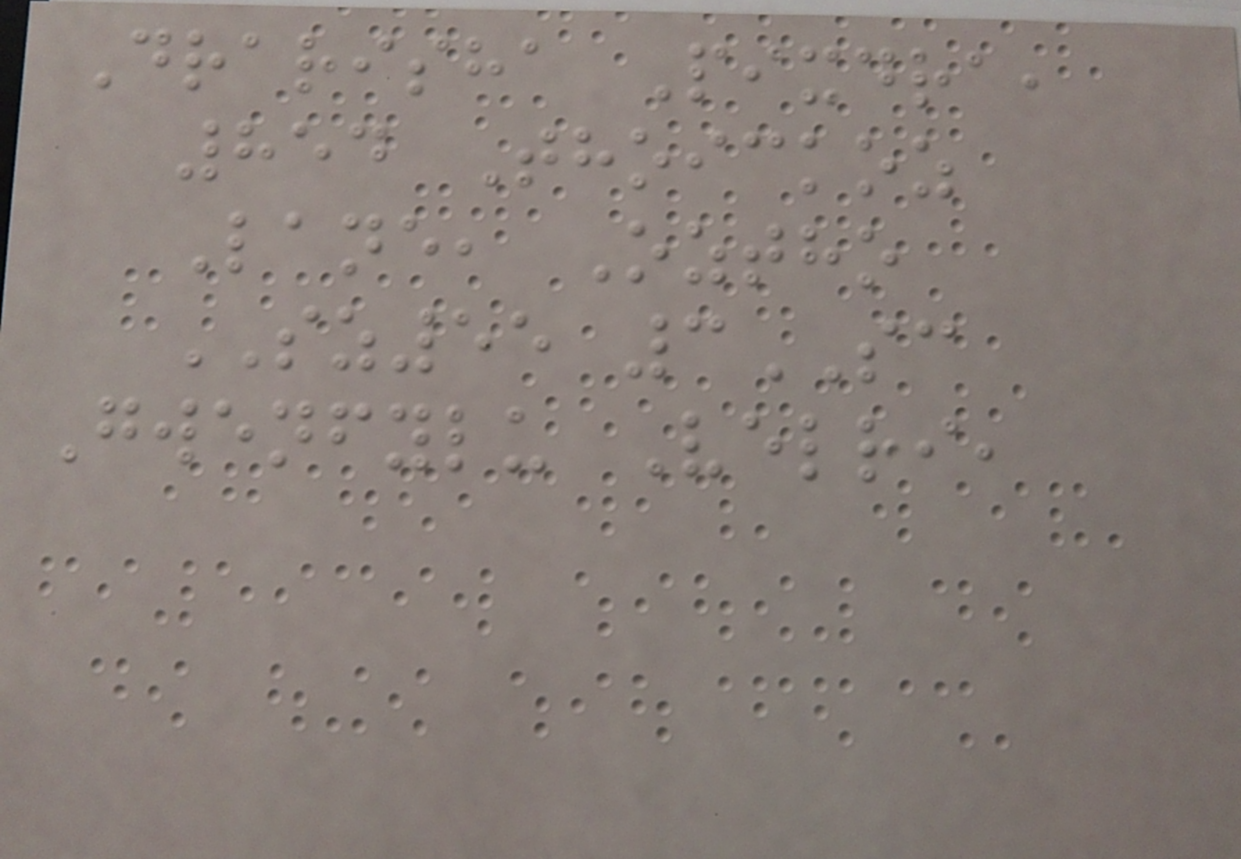Drarisha Pixdra,
854 Thoickoz
Lane, Oztho
SZ55 3SC
Gwenfylu Velri,
